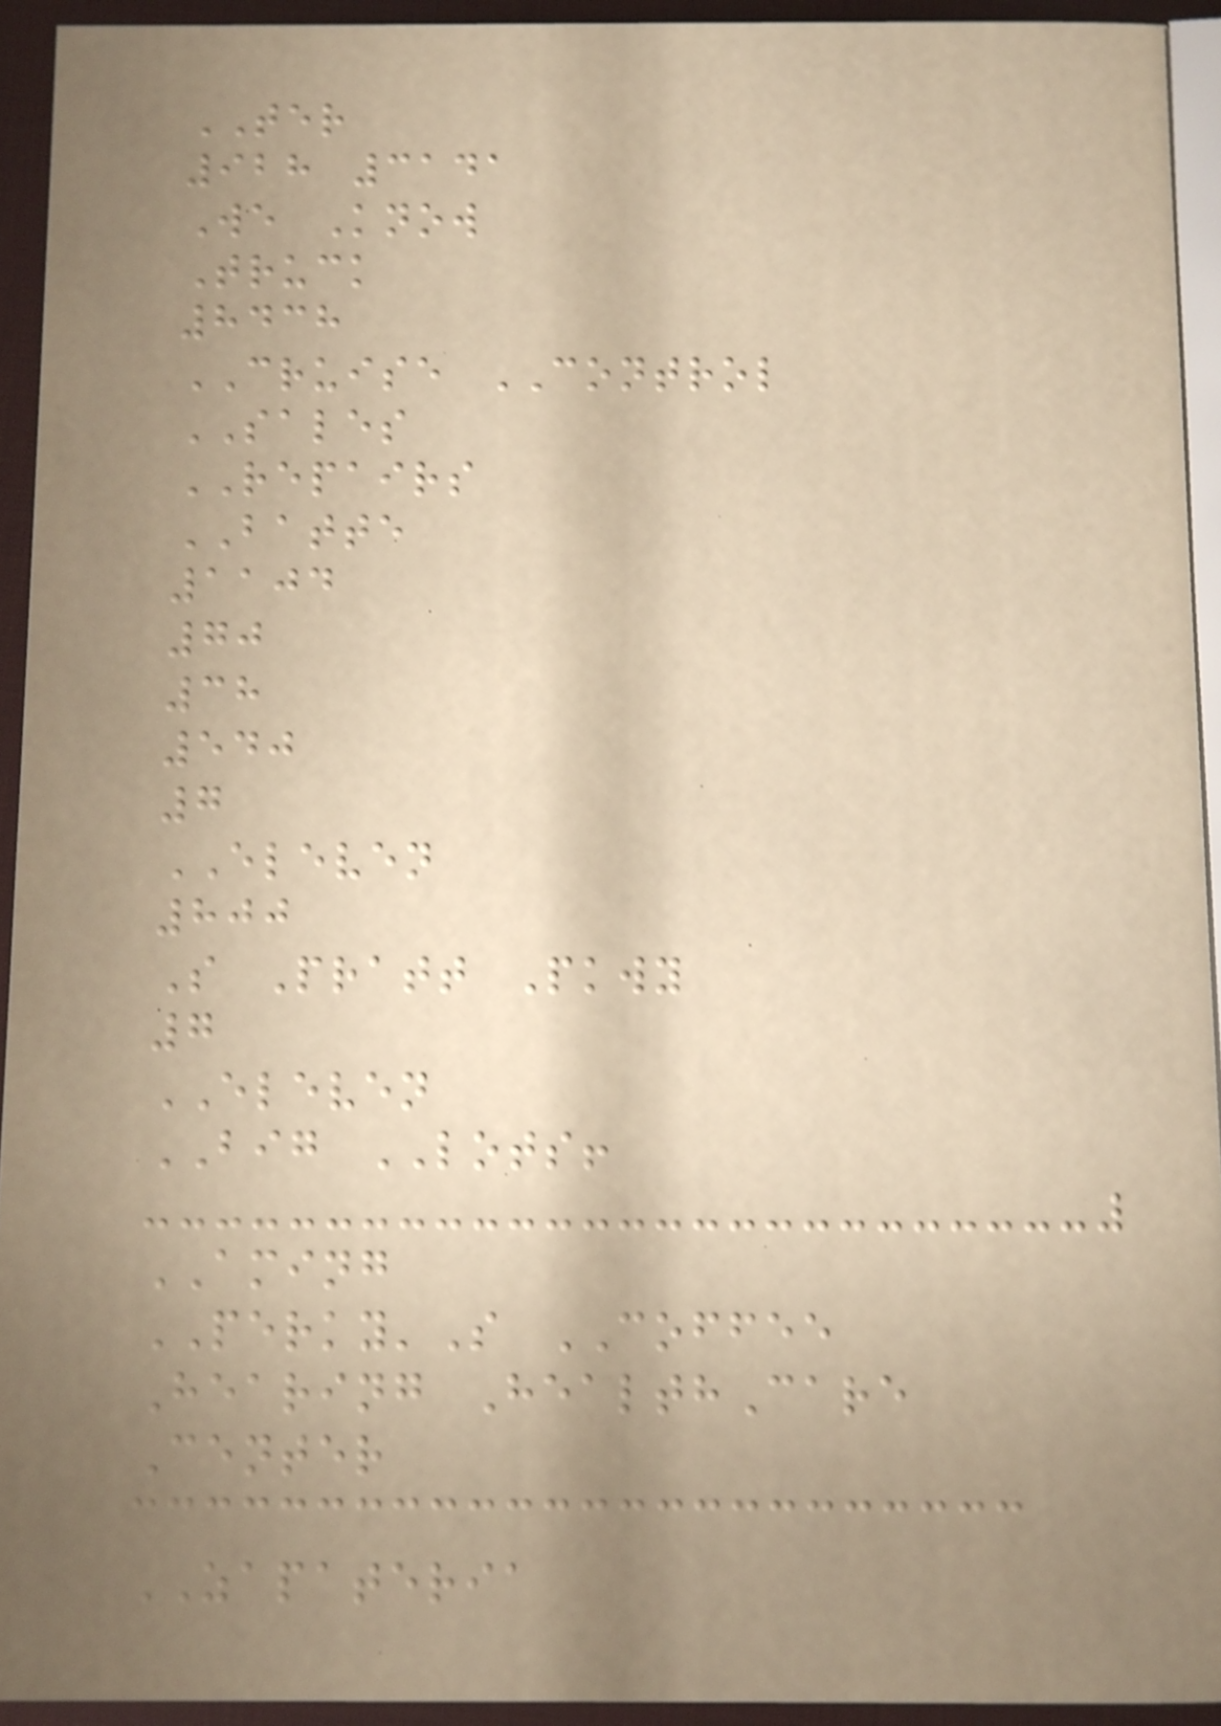TER
928 3141
We Know
Truck
8438
CRUISE CONTROL
SALES
REPAIRS
BATTE
1104
70
38
540
7
ELEVEN
800
S Pratt Pkwy
7
ELEVEN
BIG LOTS!
AMING
PERKY'S COFFEE
Hearing HealthCare
Center
ZAPATERIA
